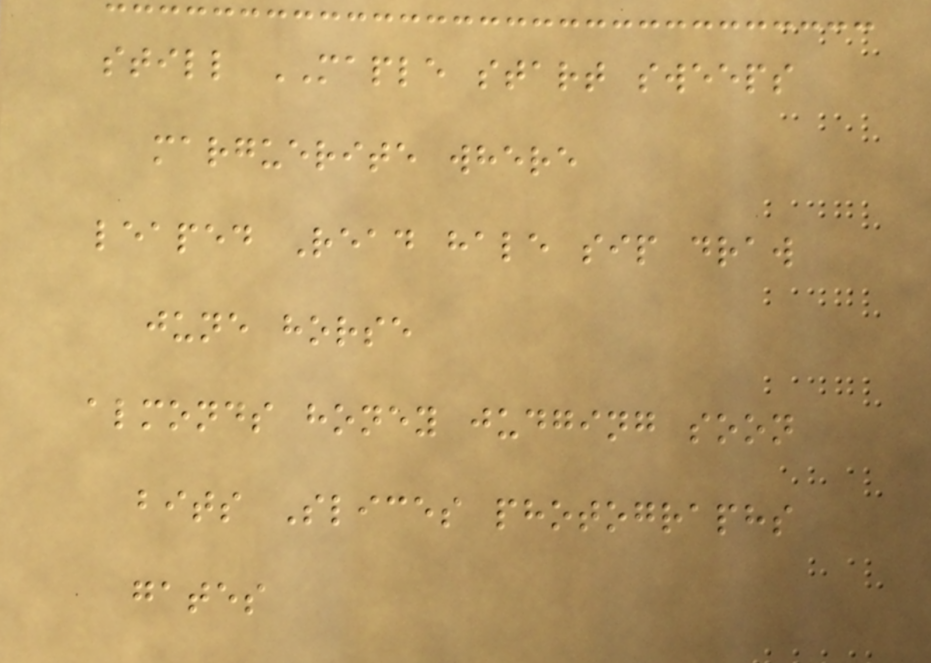still MAPLE start sweeps
marguerite where
leaped Read hale sip draw
june horse
almonds honey judging soon
bits Slices photographs
gates
